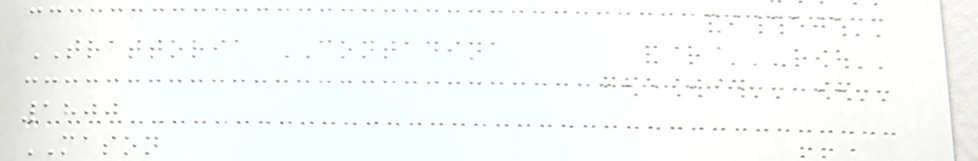TRATTORIA CONTADINA
1800
MASON
